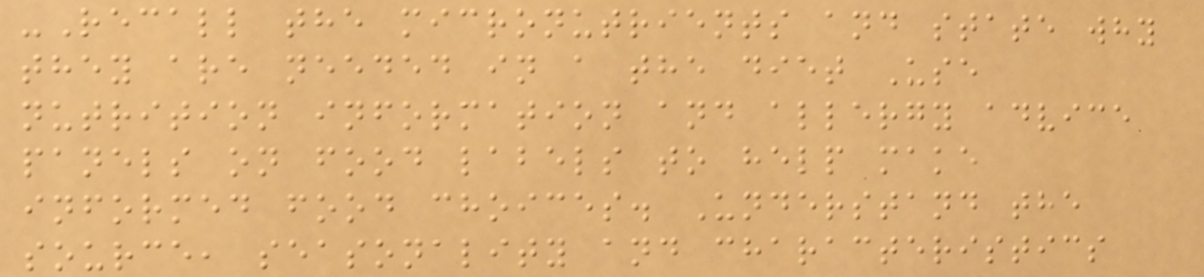-Recall the micronutrients and state why
they are needed in a the diet Use
nutrition information and allergy advice
panels on food labels to help make
informed food choices. Understand the
source, seasonality and characteristics
